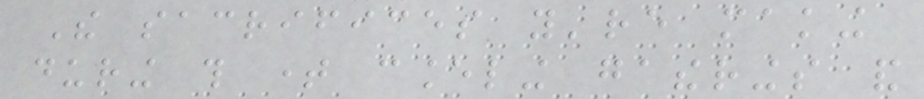The sacrifices you're making
during this time canceling gatherings and
